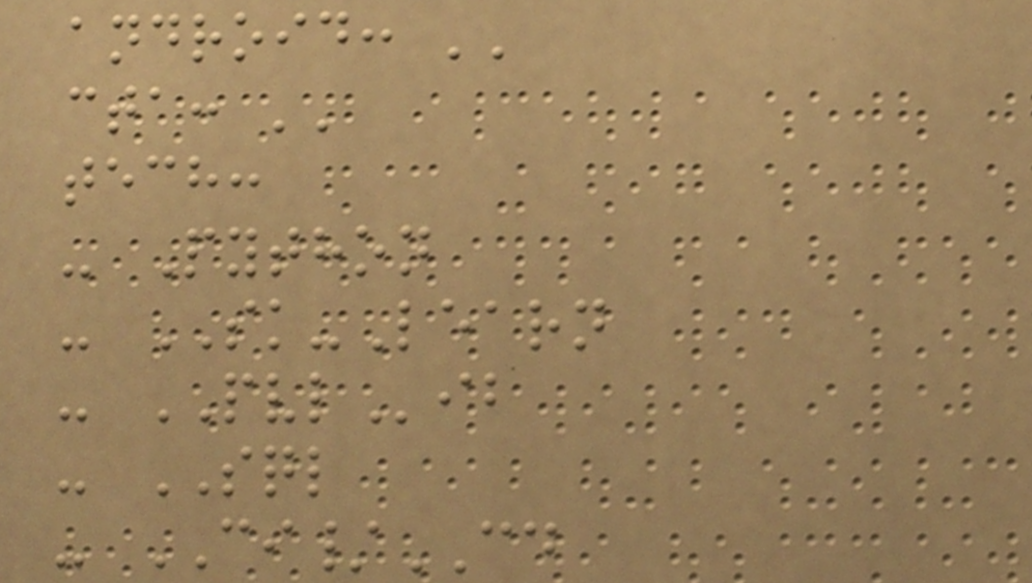android: ''
cta: ''
tech:
- Python
- SK-Learn
- PVLib
- SQL
- CI/CD
